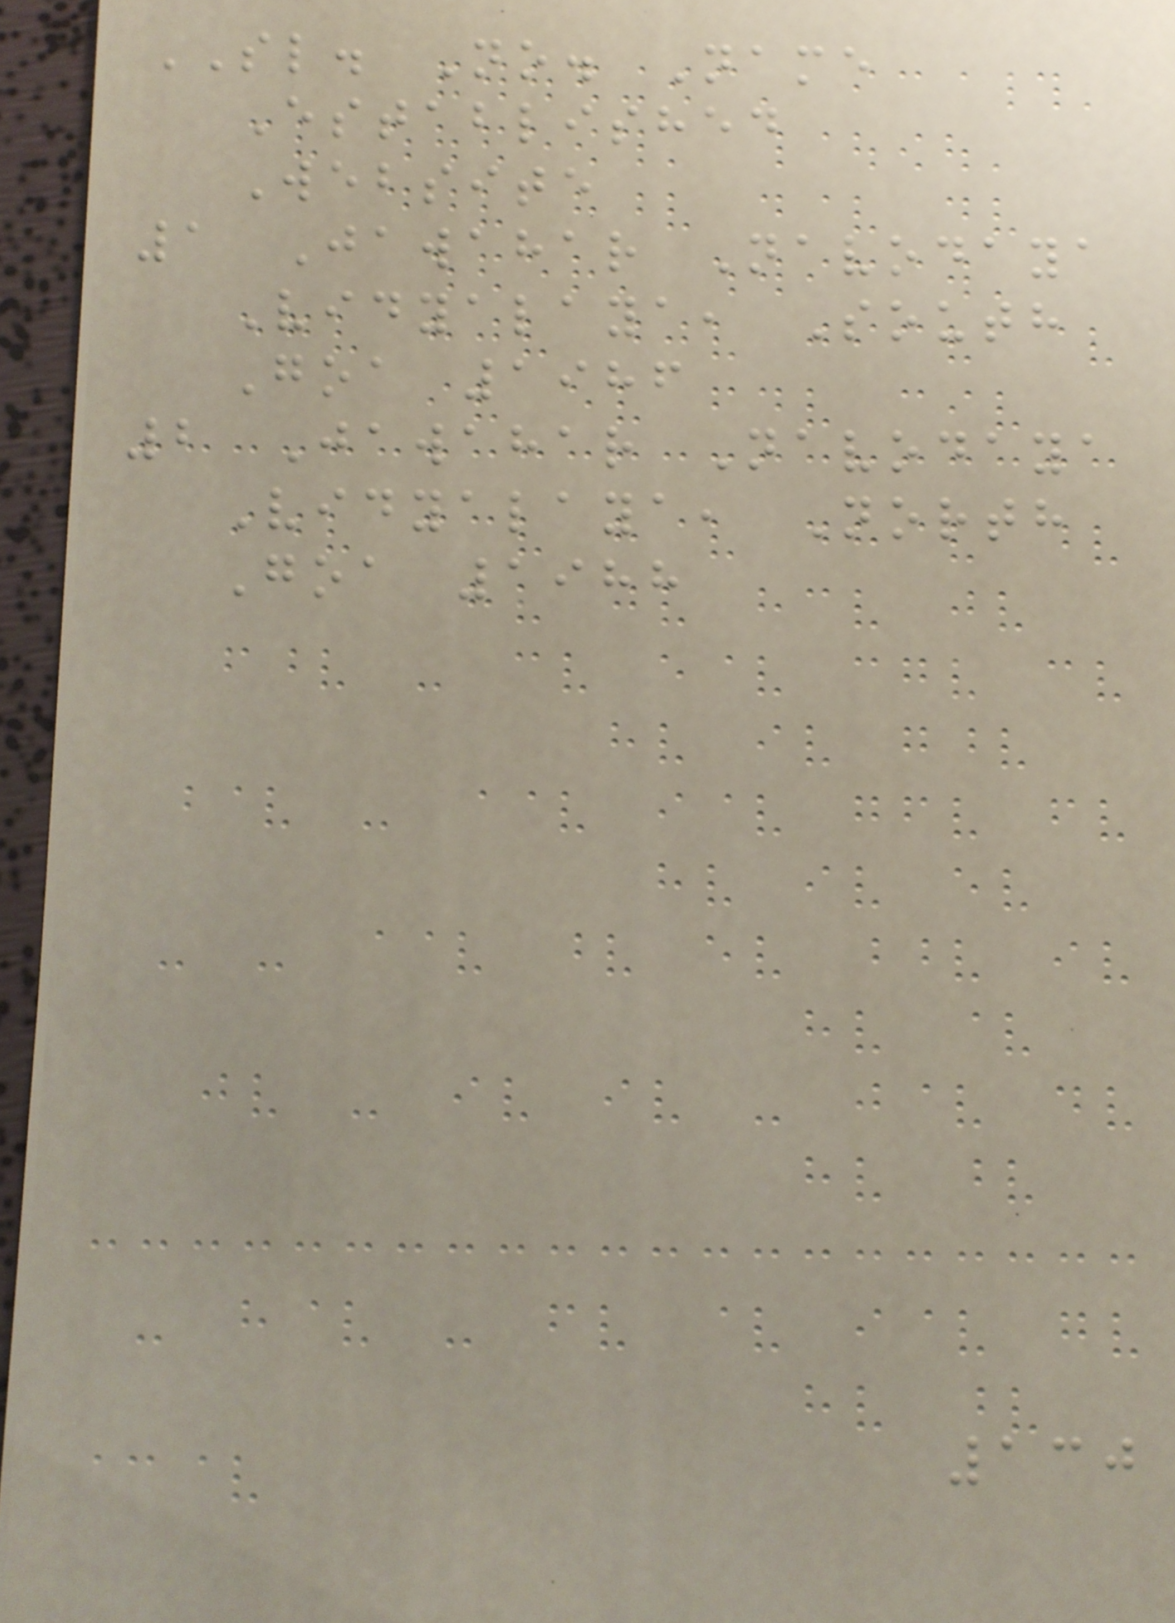SL. No. Name
Established
Website
1 Jawahar Navodaya
Vidyalaya, South
Goa 1986
2 Jawahar Navodaya
Vidyalaya, North
Goa 1988
130
